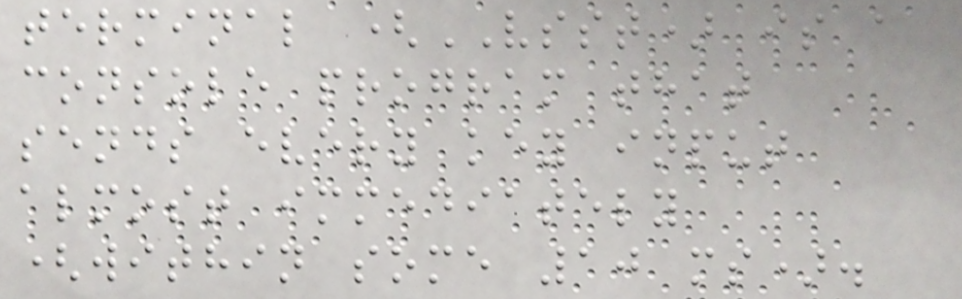terminal (VSST) is a
console program that
sends every key input
almost immediately
(within some 10 ms).
